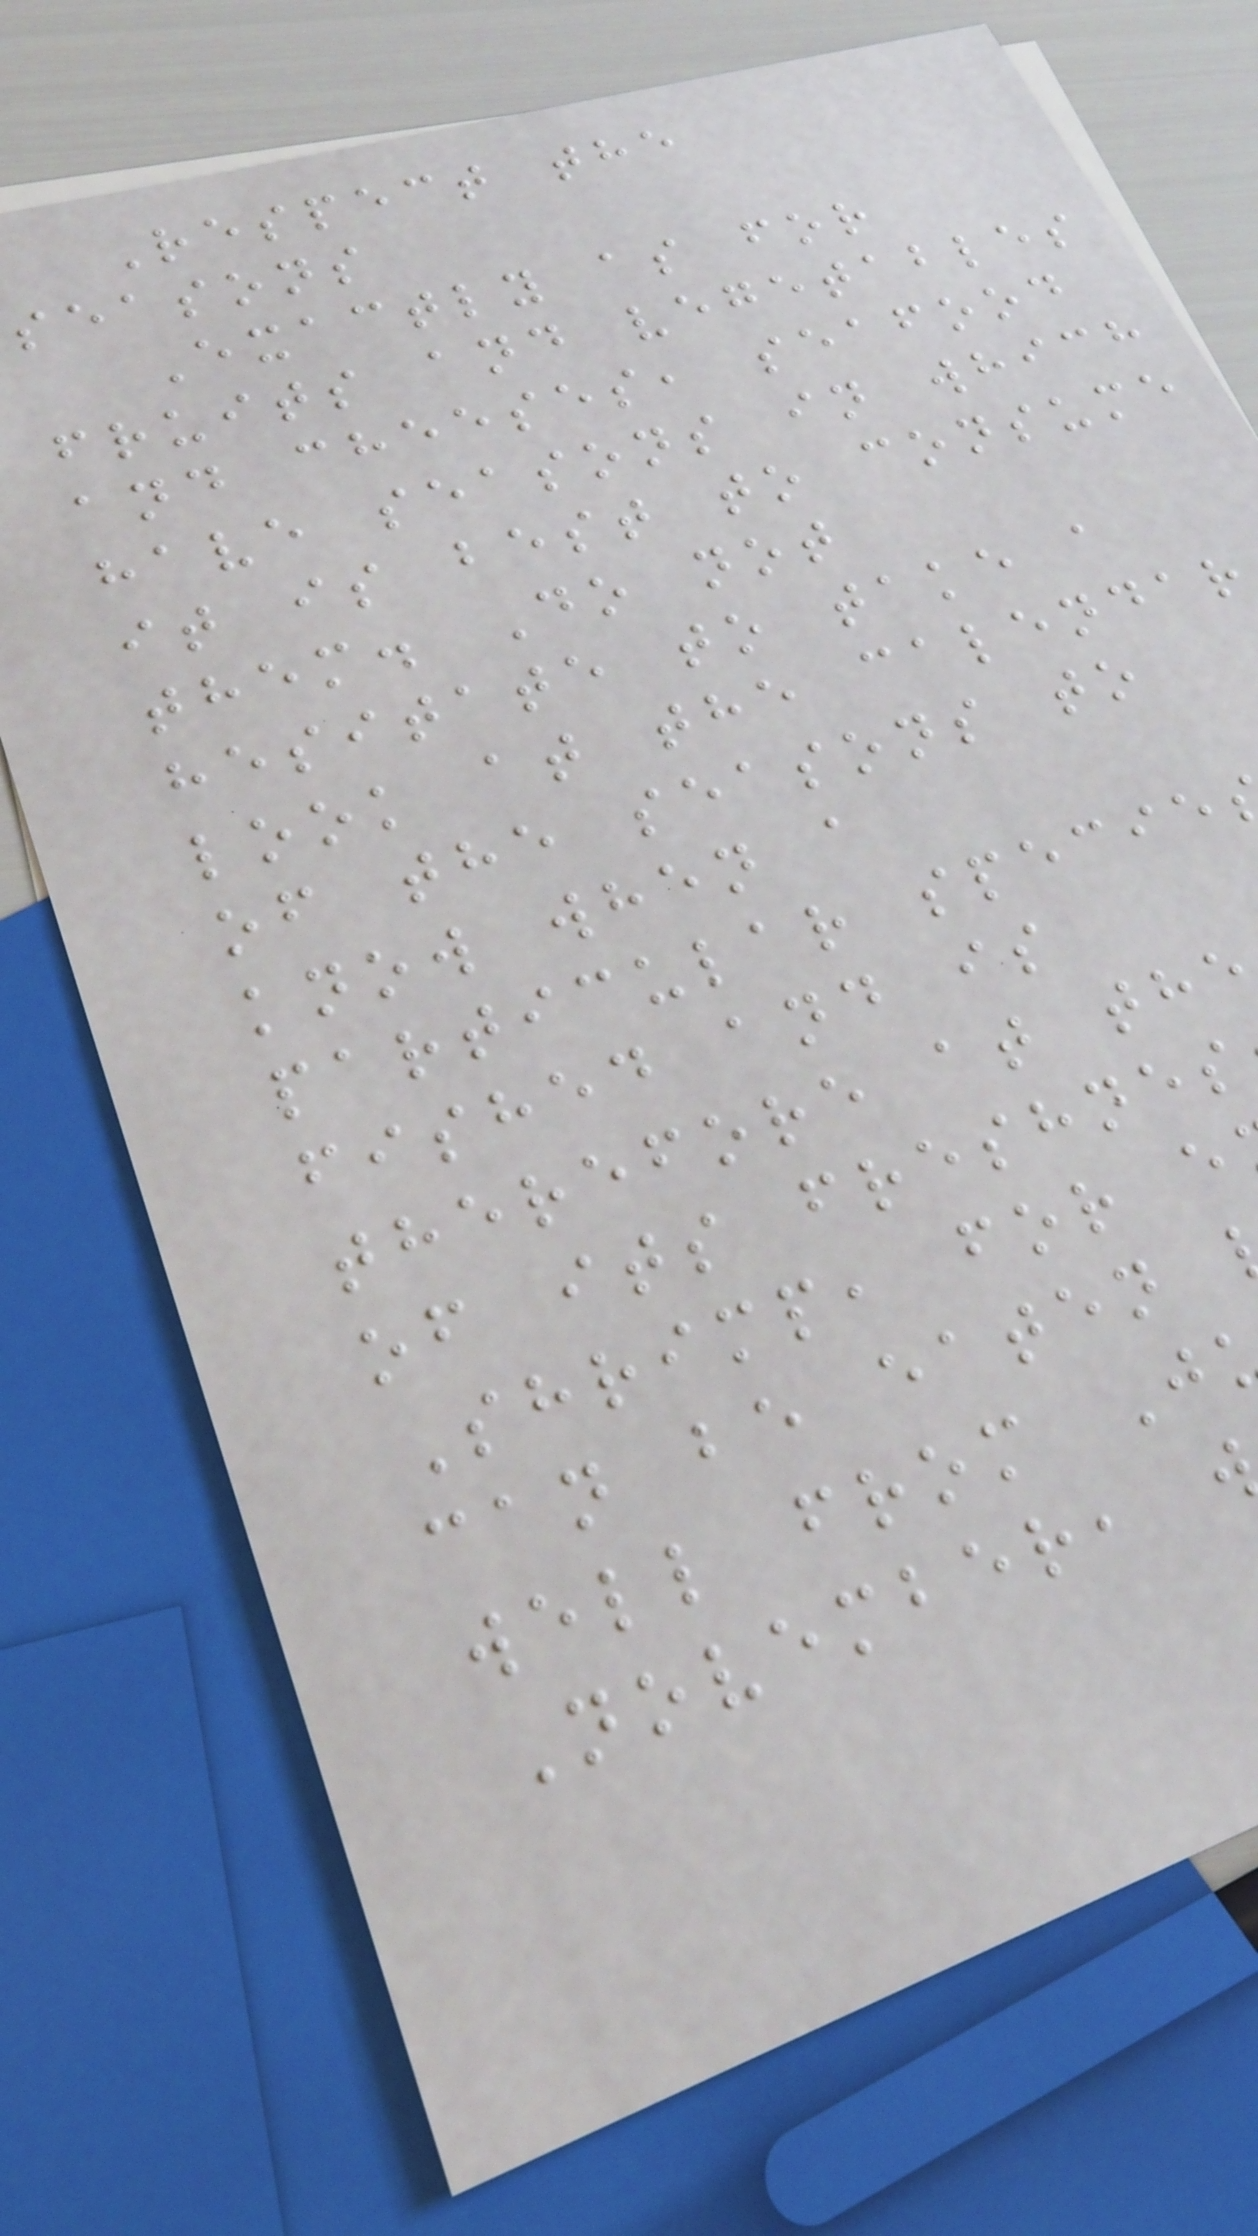Respect the
seasons
Exactly as for
fruits and vegetables
and cheeses, seafood
have seasons in which
it is best to consume
them. Do not
hesitate to take a
look at the calendar
of the seasons to
know when a
particular specie
fished and is
therefore at the
of its freshnes
Shrimp, for e
can be eaten
well from J
November,
